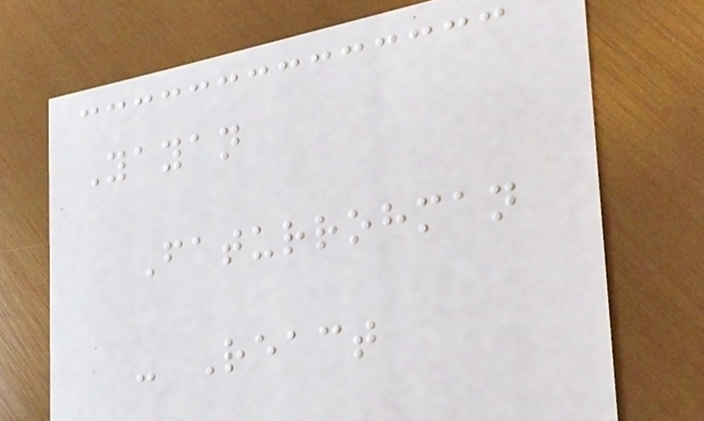Yayan
Faturrohman
- React
